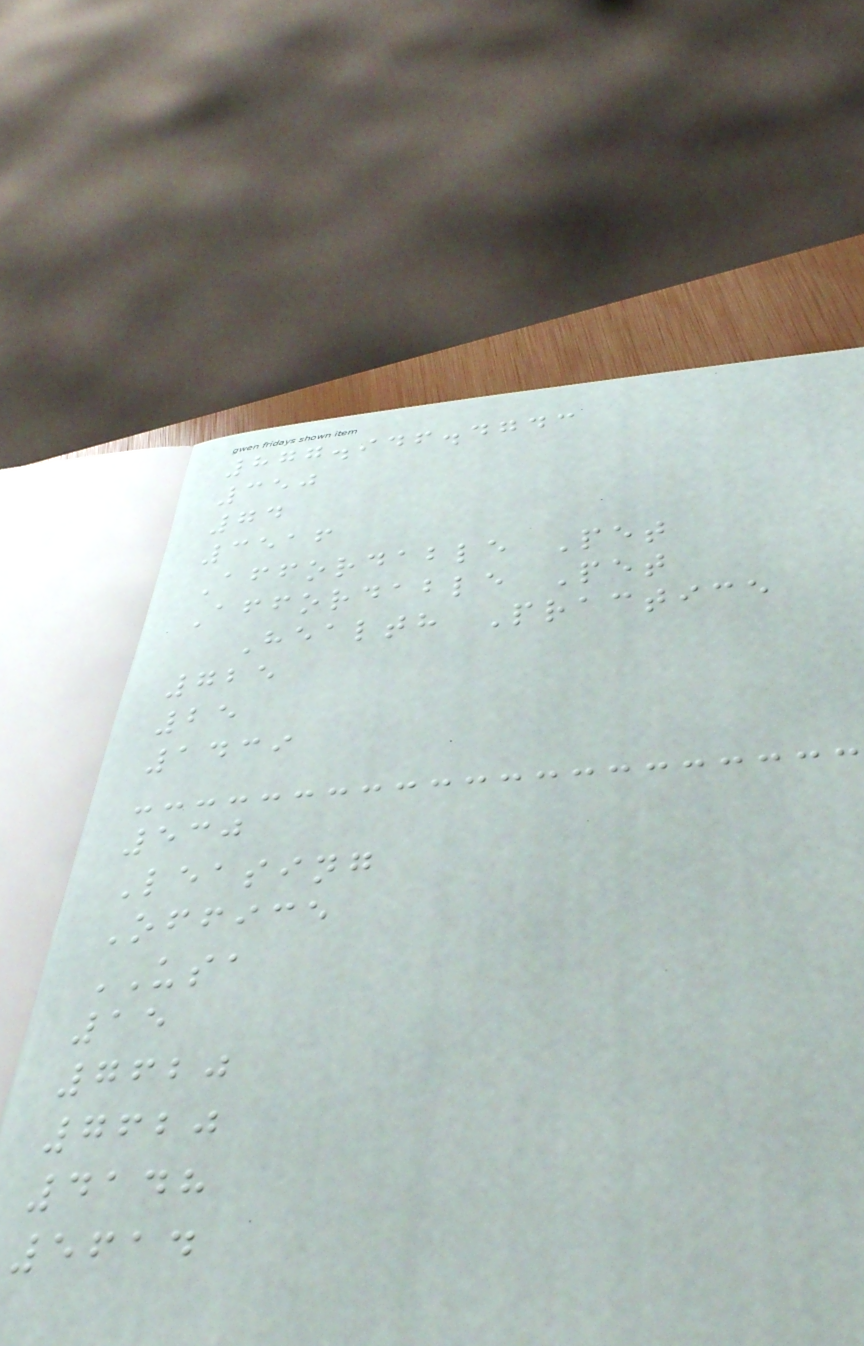877.946.4743
350
74
3516
Affordable Pet
Affordable Pet
Health Practice
725
25
1439
530
Leasing
Office
USA
15
7620
7620
4148
5614
